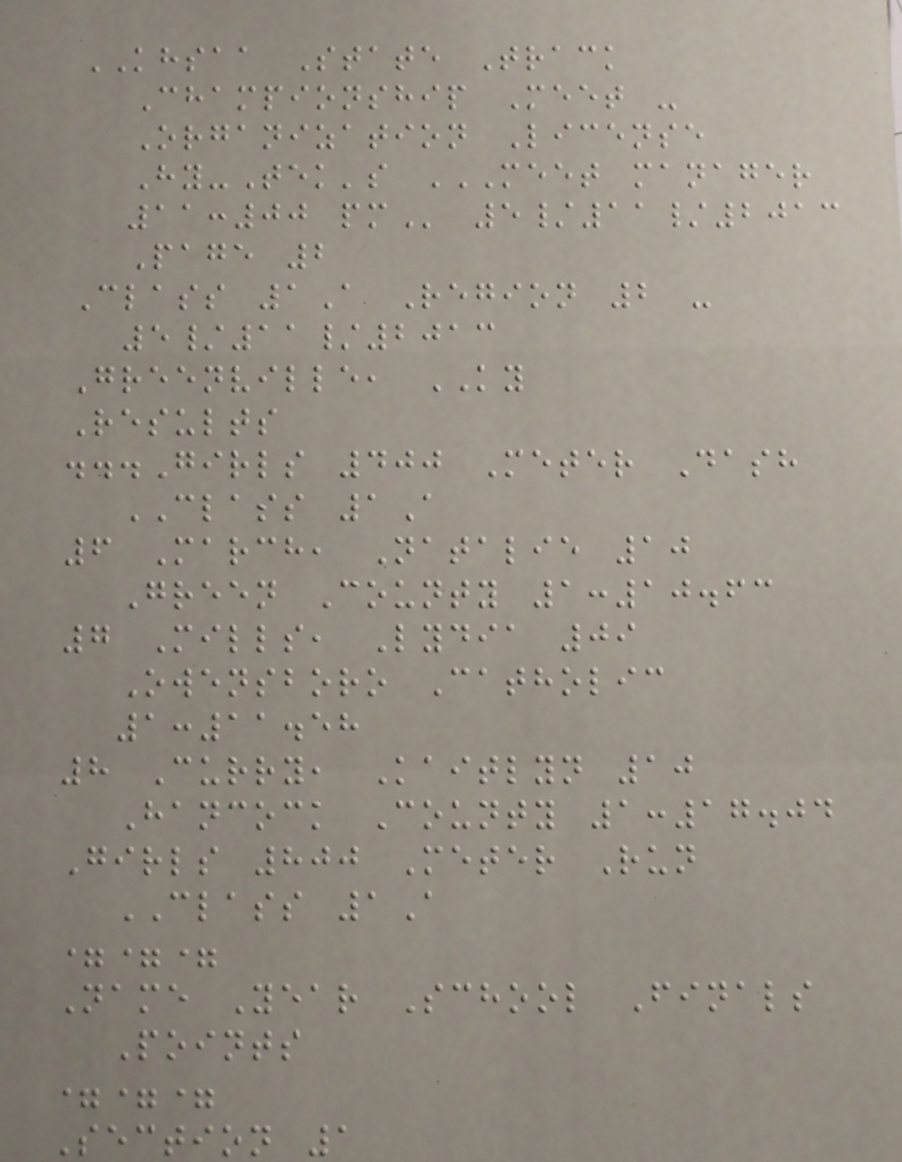KHSAA State Track
Championship Meet -
Organization License
Hy-Tek's MEET MANAGER
11:00 PM 5/11/2013
Page 2
Class 1A Region 2 -
5/11/2013
Greenville, KY
Results
...Girls 400 Meter Dash
CLASS 1A
6 March, Natalie 10
Green County 1:10.63
7 Mills, Lydia 09
Owensboro Catholic
1:11.58
8 Curry, Kaitlyn 10
Hancock County 1:17.04
Girls 800 Meter Run
CLASS 1A
===
Name Year School Finals
Points
===
Section 1
